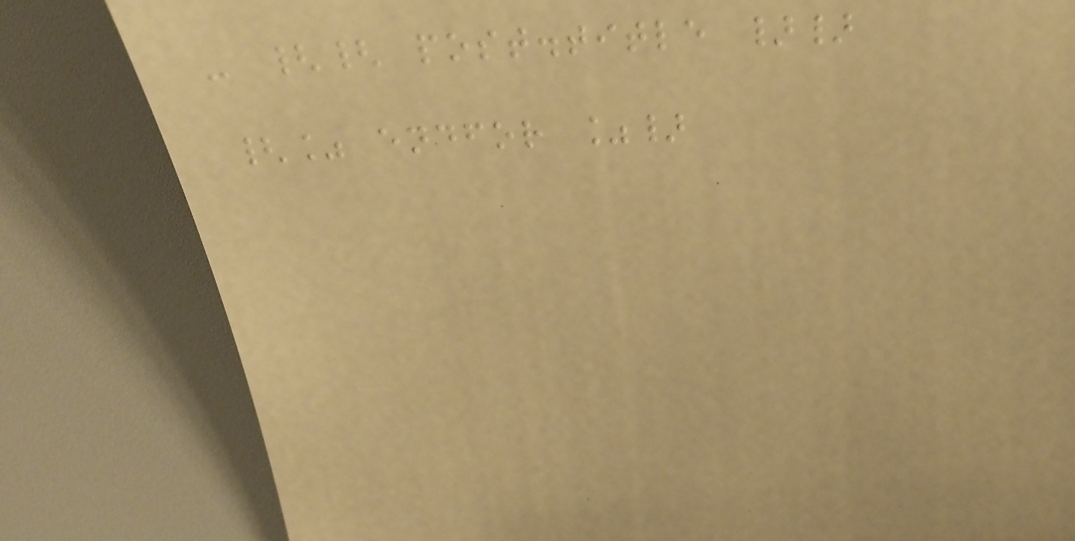- {{ post.title }}
{% endfor %}
